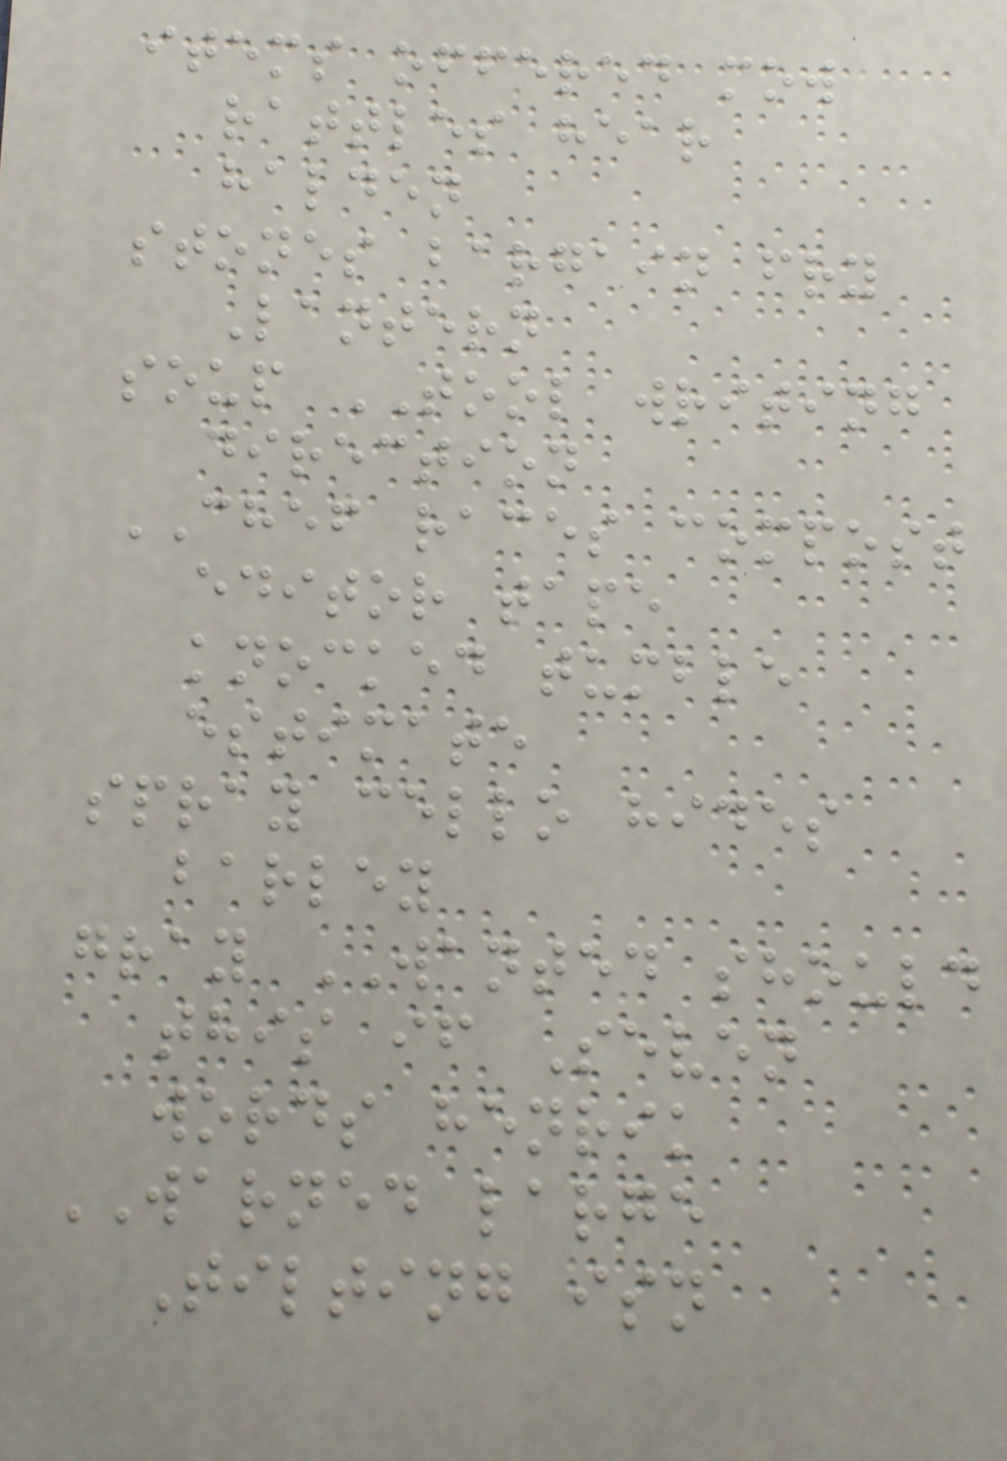items offered mow
rattles hear
halden
stones bargain fry
Lantern
soup TOOL writing
direction
CHEF races compost
editor tape
knocked tumble
estimate
spray cello hides
barley
gray WANTED should
this if Seven
words henrik
WARNED large
Tilting isn
